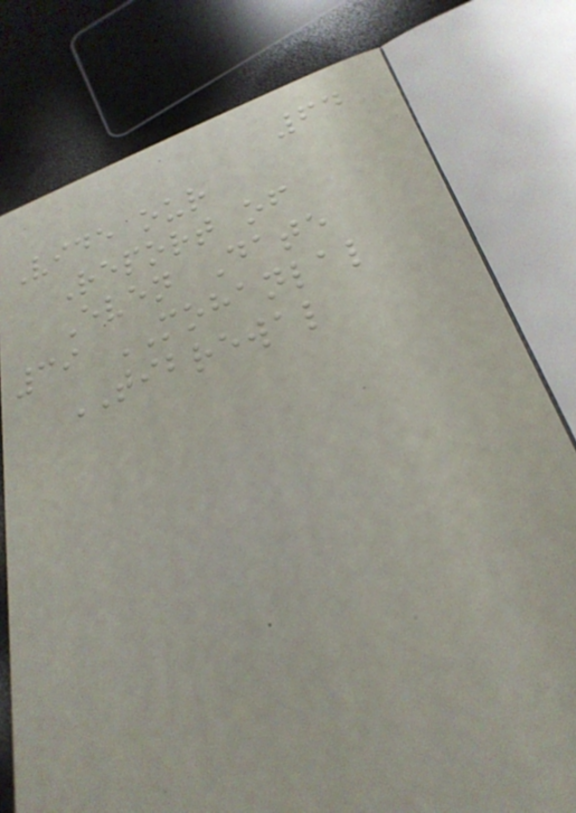64
Vide our
Report of
Even Date
39 MOHANLAL
TIBREWAL
